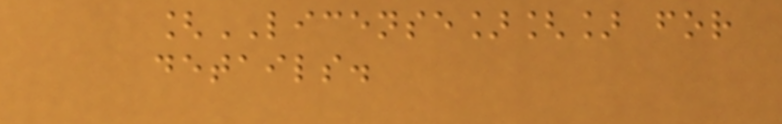[LICENSE][] for
details.
